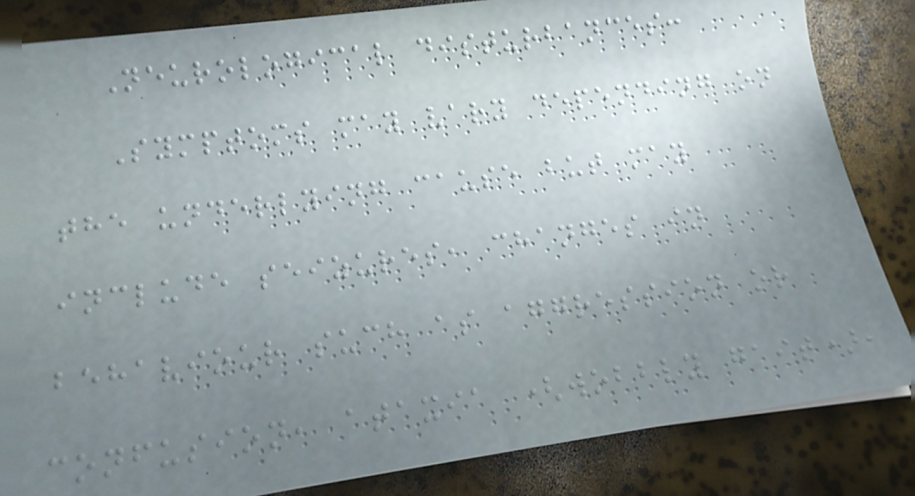Neurological disturbances:
Symptoms may vary depending on
the underlying cause but may
include seizures, changes in
behaviour such as aggression or
confusion, ataxia (wobbly gait),
